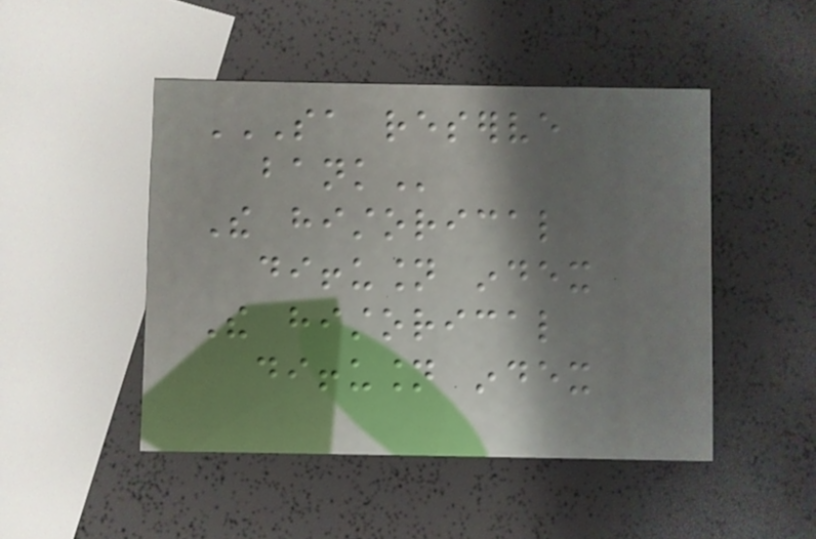SA RESERVE
BANK
The historical
diffusion index
The historical
diffusion index
